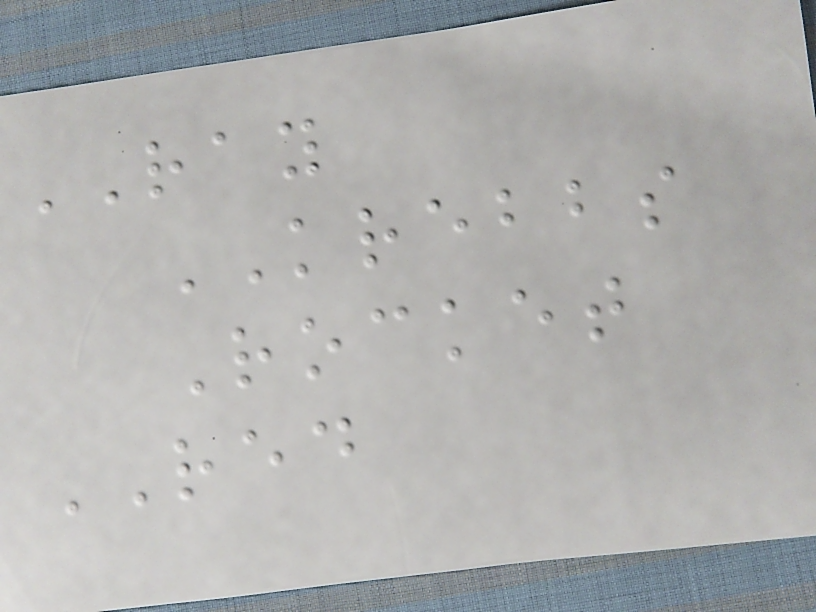RAY
KREBBS
Rocket
RED
